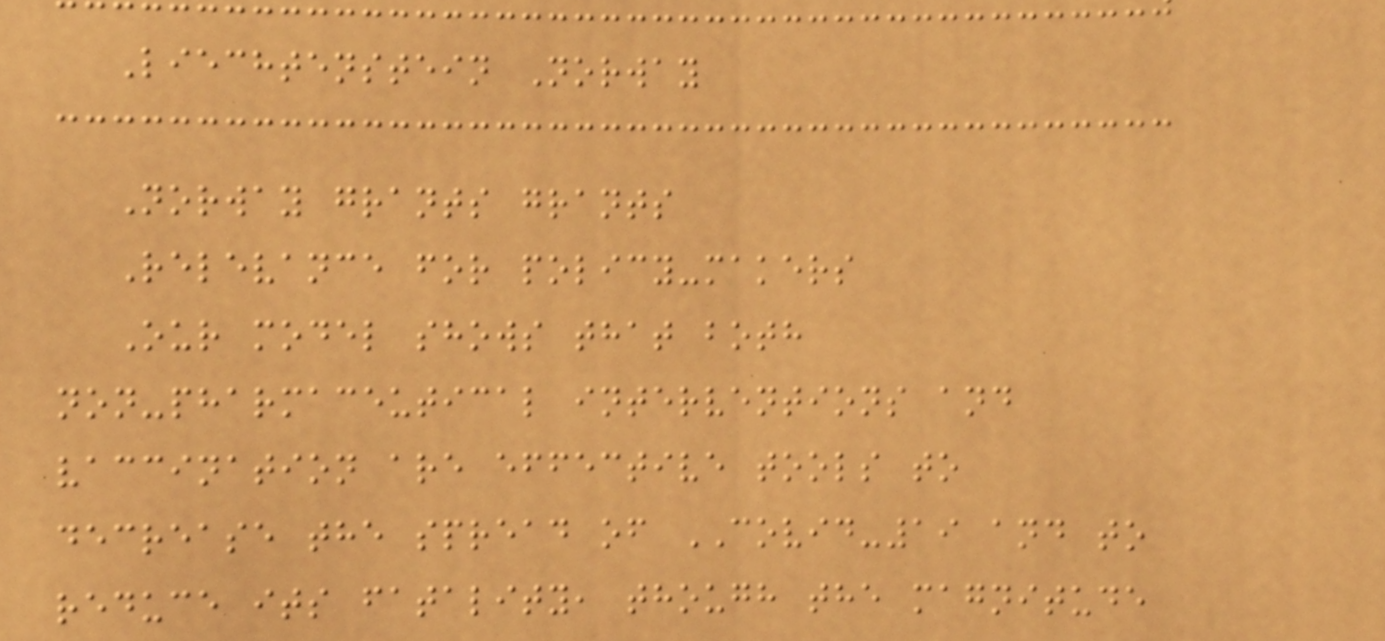Liechtenstein Norway
Norway grants grants
Relevance for policy-makers
Our model shows that both
non-pharmaceutical interventions and
vaccination are effective tools to
decrease the spread of COVID-19 and to
reduce its fatality, though the magnitude
